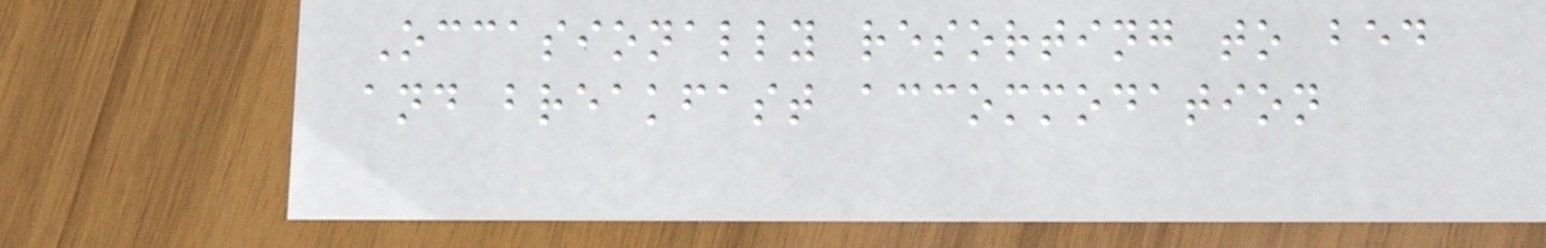Occasionally resorting to bed
and breakfast accommodation
